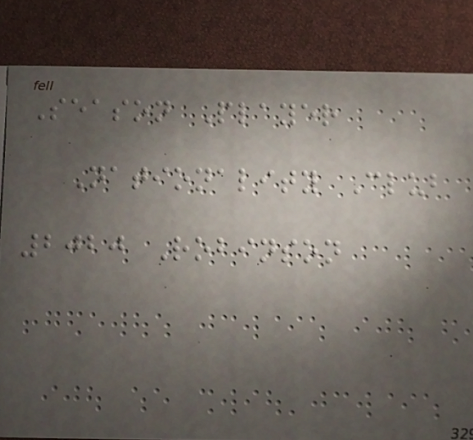Season Player
Nationality Club
2020 Robinson
